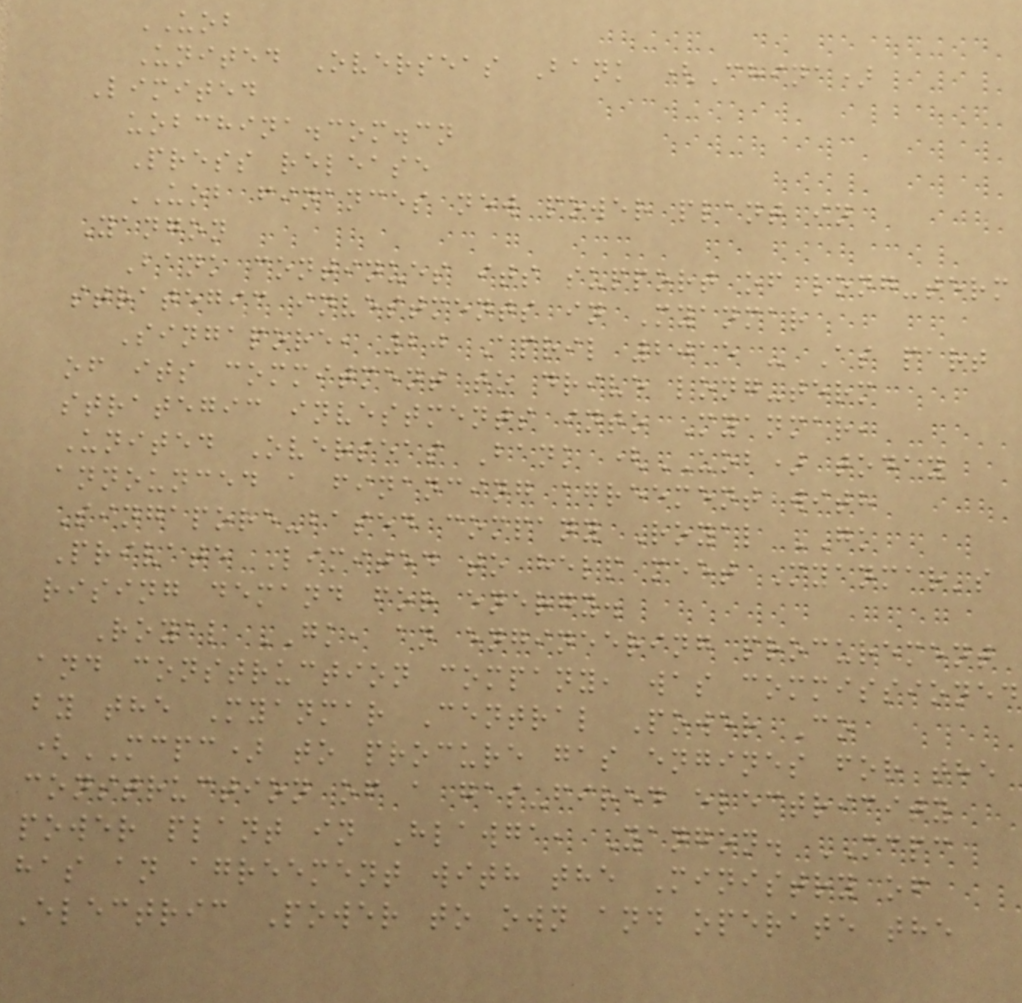UOB
United Overseas Bank (China)
Limited
uobchina.com.cn
Press release
UOB finances new power plant in
Yangon
Bank continues its support of long-term
strategic investments in Myanmar
Singapore, 20 April 2015 - As part
of its commitment to drive long-term
strategic investments into Myanmar,
United Overseas Bank (UOB) today
announced a financing agreement with
Singapore-based company Royal GK
Private Limited to help meet Myanmar's
rising demand for energy.
Royal GK, an engineering procurement
and construction company, was commissioned
by the Myanmar Central Power Co
(MCPC) to procure gas engines for the
construction of a gas-fired electricity
power plant in Hlawga, Yangon. MCPC
has an agreement with the Ministry of
Electric Power to own and operate the
